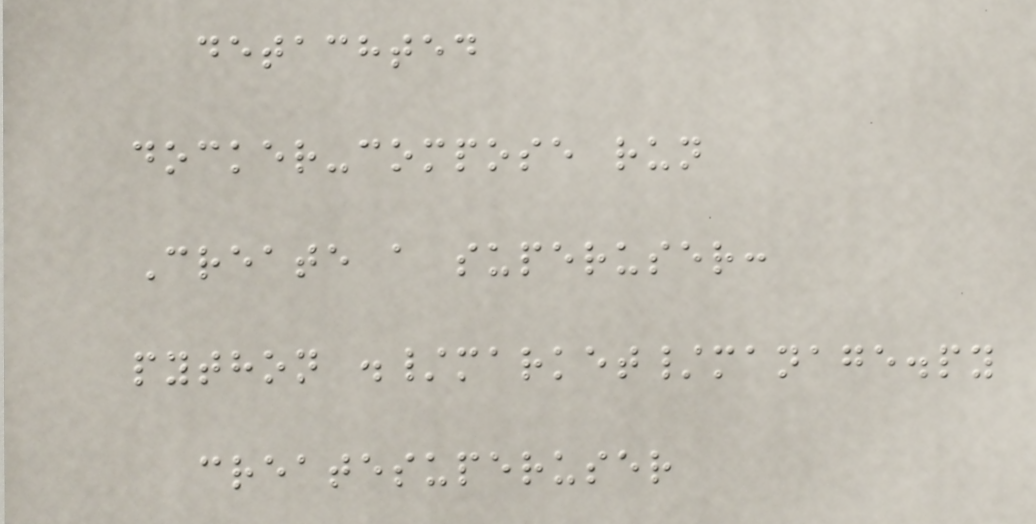detachted
docker-compose run
Create a superuser:
python ./market/manage.py
createsuperuser
